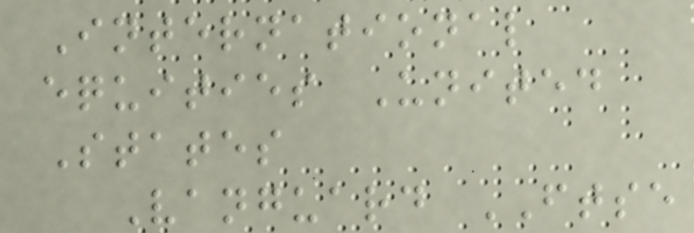International
equities United
States
Vanguard FTSE
